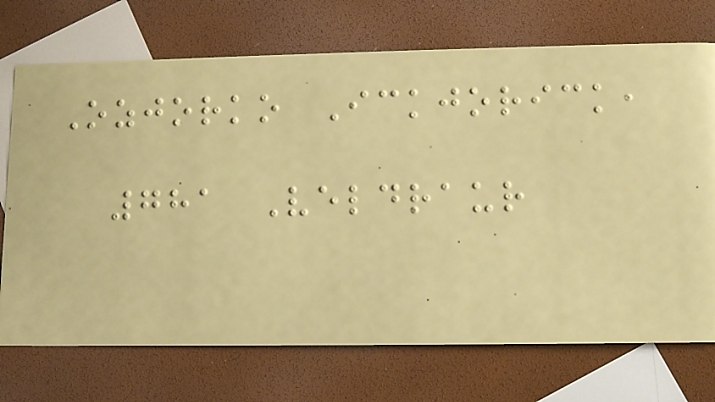Ozjorko Ickjorick,
781 Veldraur
